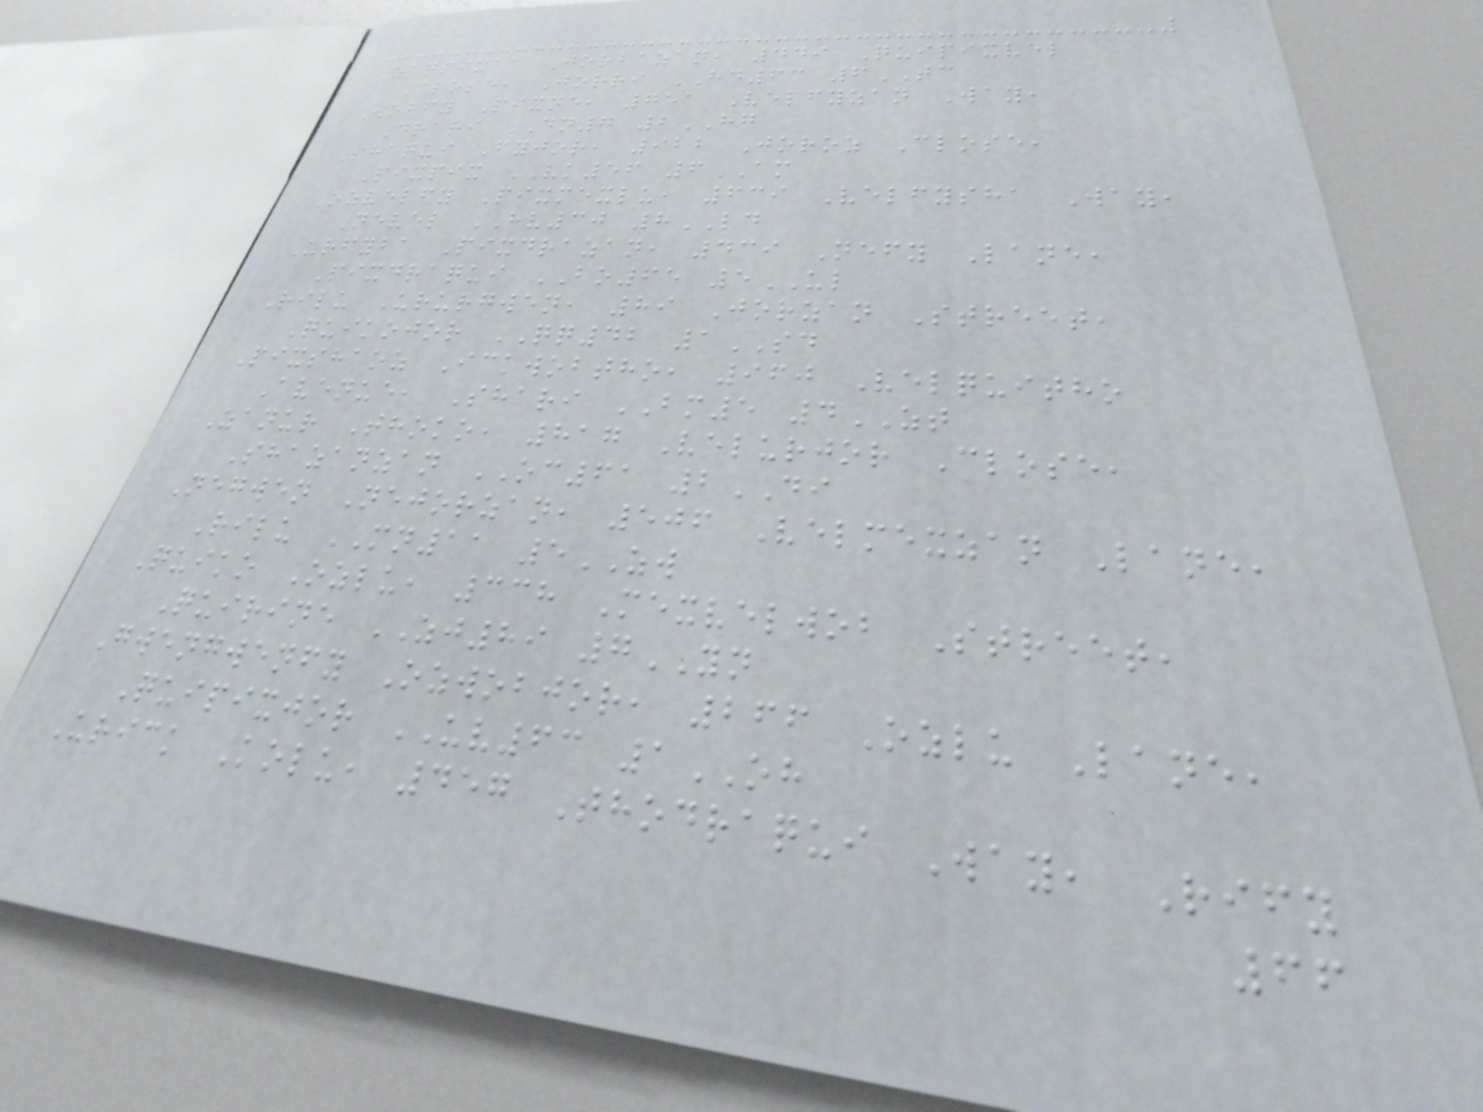Zanpixba Jorbazan, 449 Quipixvel
Close, Jorri HD63 6TC
Wobfy Pixne, 751 Velfyzan Way,
Drari DN7 2HG
Shaqui Fyjor, 922 Joroz Close,
Pixpix VK56 6AM
Ozvelfy Pixmexlu, 639 Velfysha Way,
Nevel HV30 8LD
Urfyba Pixdrazan, 439 Nefy Lane,
Pixdraqui BO65 5UL
Rilu Ururgwen, 89 Jorzan Street,
Quikojor QQ42 1SD
Pixshaoz Ickwobtho, 960 Velquitho
Avenue, Shari BM5 4ZT
Zanur Thoko, 817 Velurjor Close,
Shazanzan OC61 2DI
Negwen Nejorzan, 506 Velmexzan Lane,
Rilu MN11 5ZW
Quiko Ozlu, 338 Mexvelwob Street,
Quirine ZJ89 7YN
Gwengwenfy Ozwobjor, 266 Ozlu Lane,
Quipixjor UV63 1OH
Urick Kolu, 457 Thodraqui Way, Rify
66
